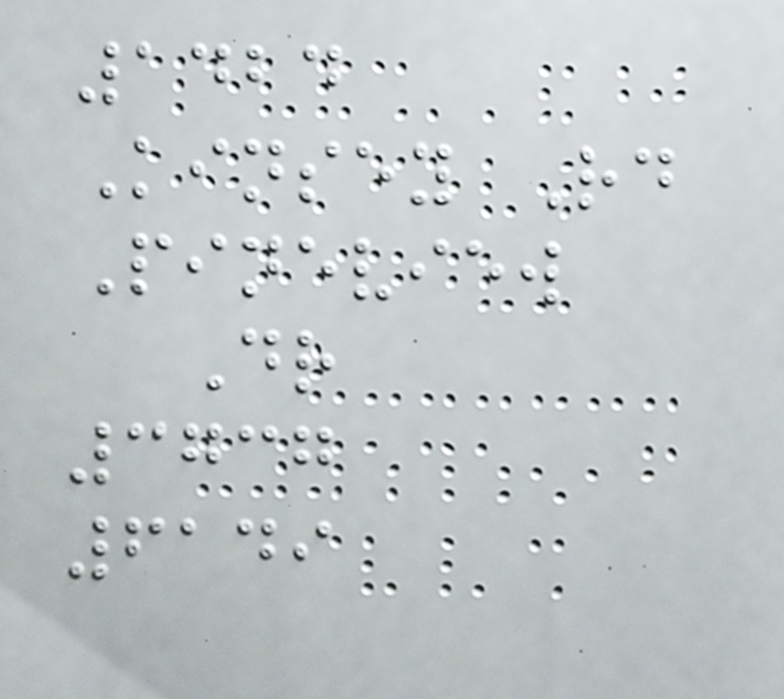1424
Kinsey Rd
Pineview
Dr
3737
6149
